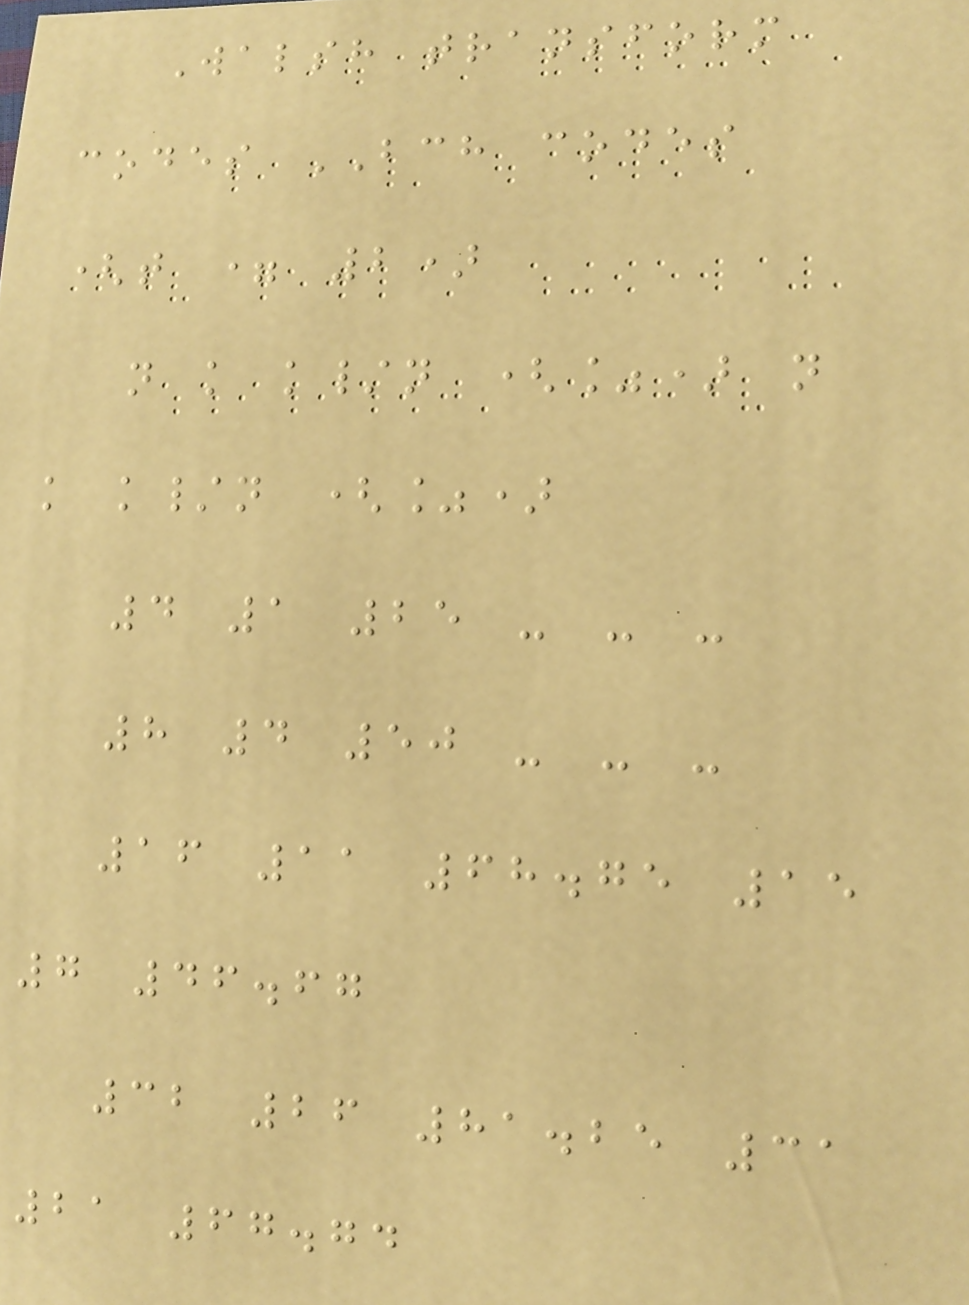Walsh transform
codes BCH codes
(t = 2)
n k k/n (%) n
k k/n (%)
4 1 25 - - -
8 4 50 - - -
16 11 68.75 15
7 46.67
32 26 81.25 31
21 67.74
